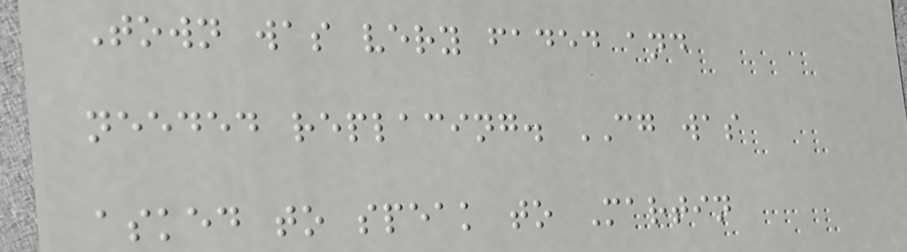Town was very faded and
needed replacing. CG was
asked to speak to Martin
